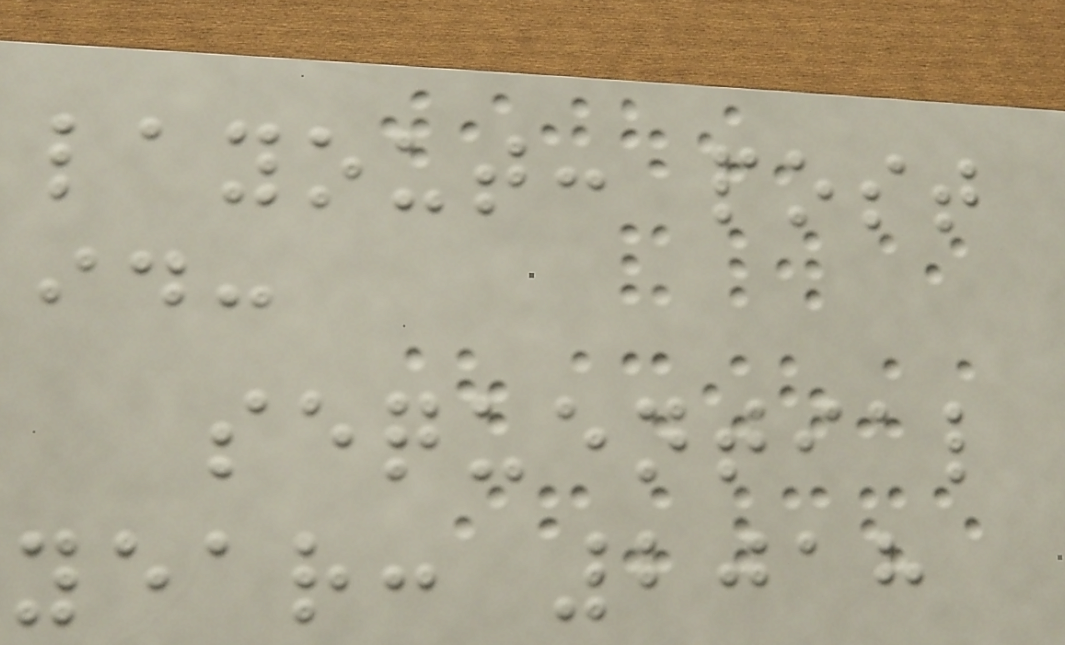layout: post
id:
sequential
year: 2018
